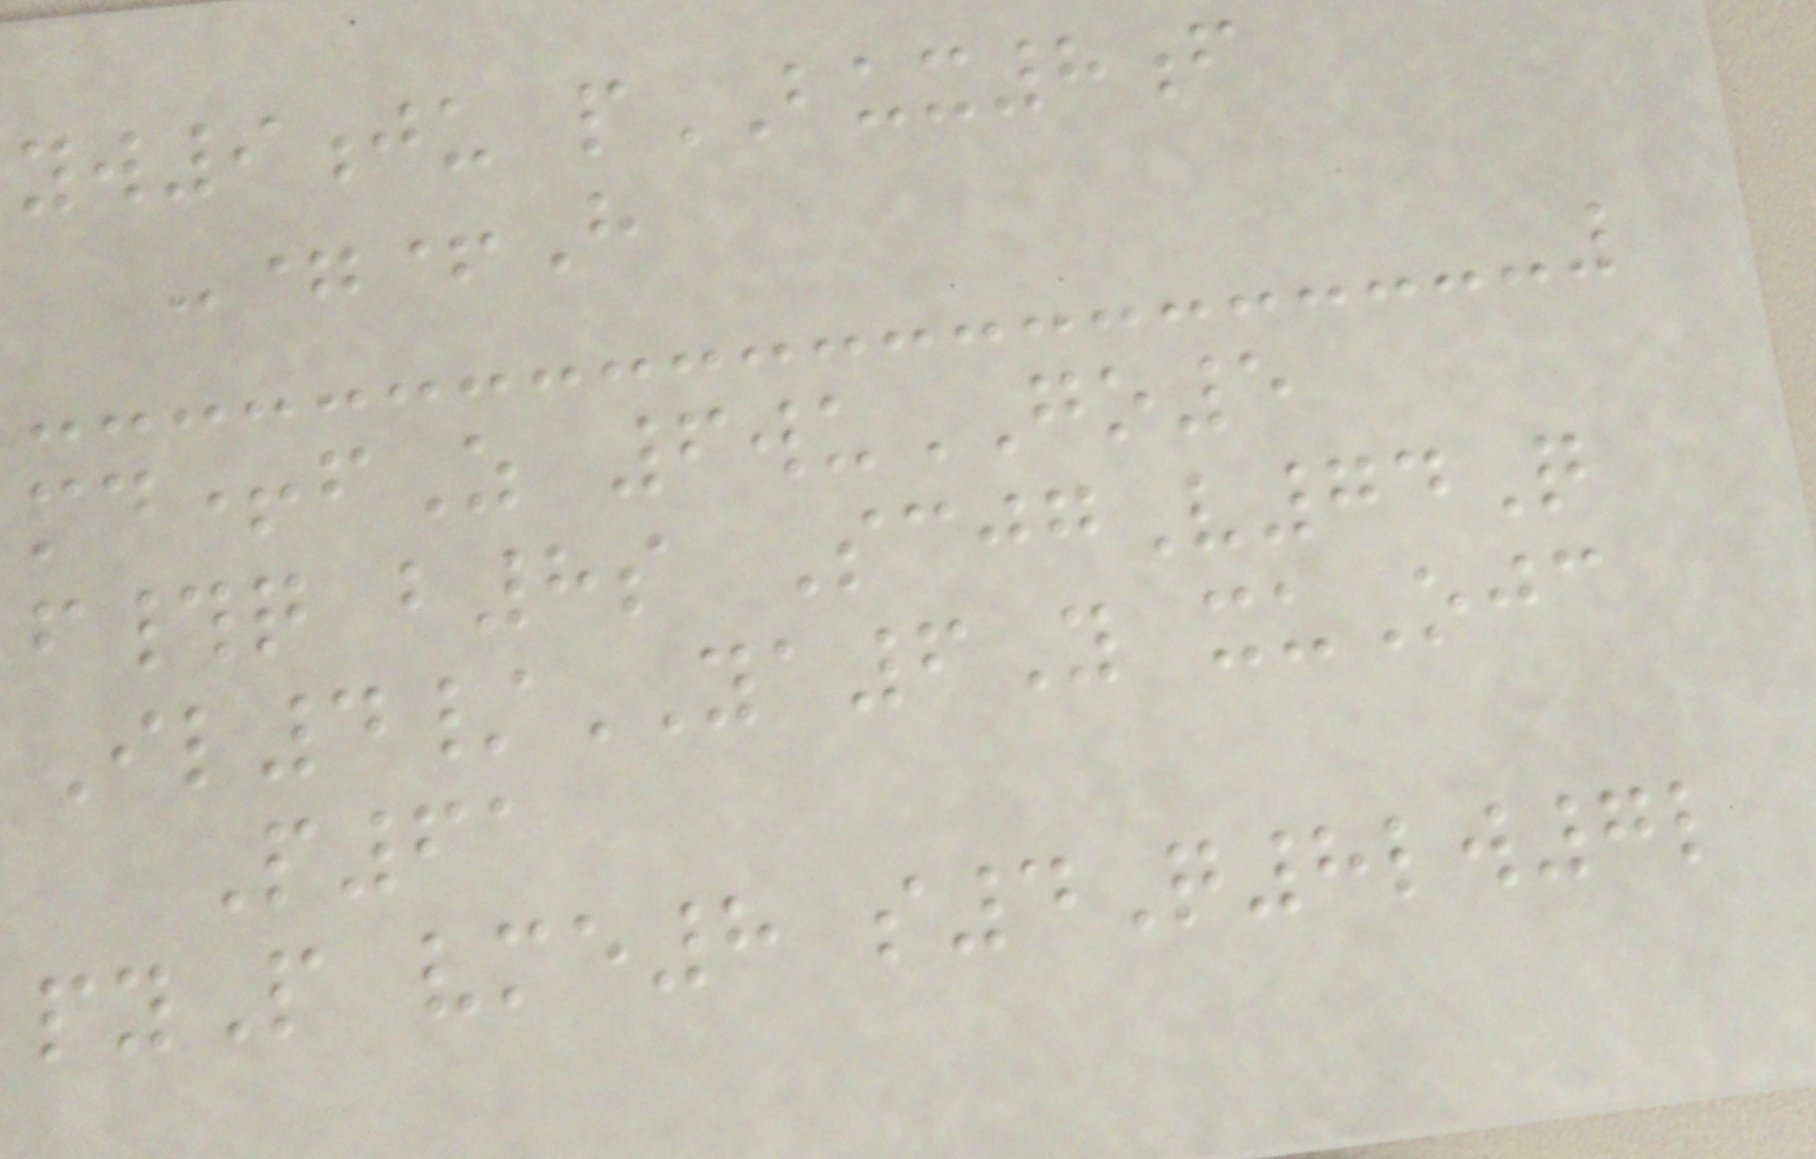yw9ju pBUX8f
-=+H
md+fZ 6wuGO5
f#q b8s ScjgV74Q
Il4/YA6Y xuOjc
P61
pyP vme8 s4Q8lw7l
